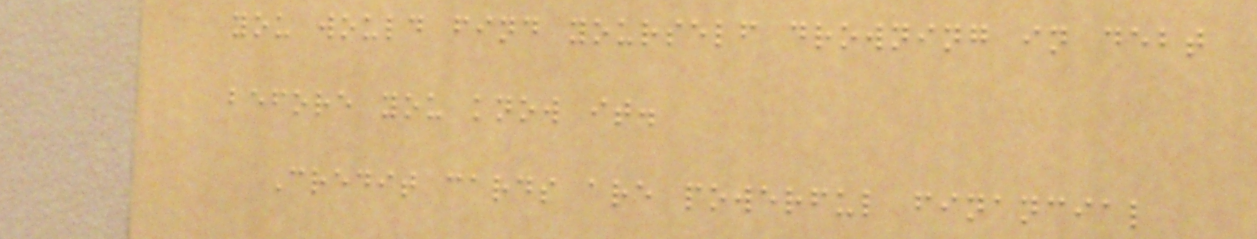you would find yourself drowning in debt
before you know it.
Credit cards are powerful financial
